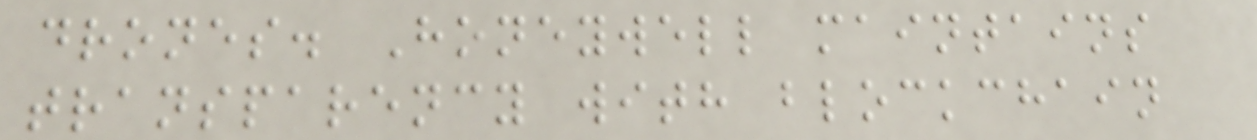drones. Honeywell maintains
transparency with blockchain
